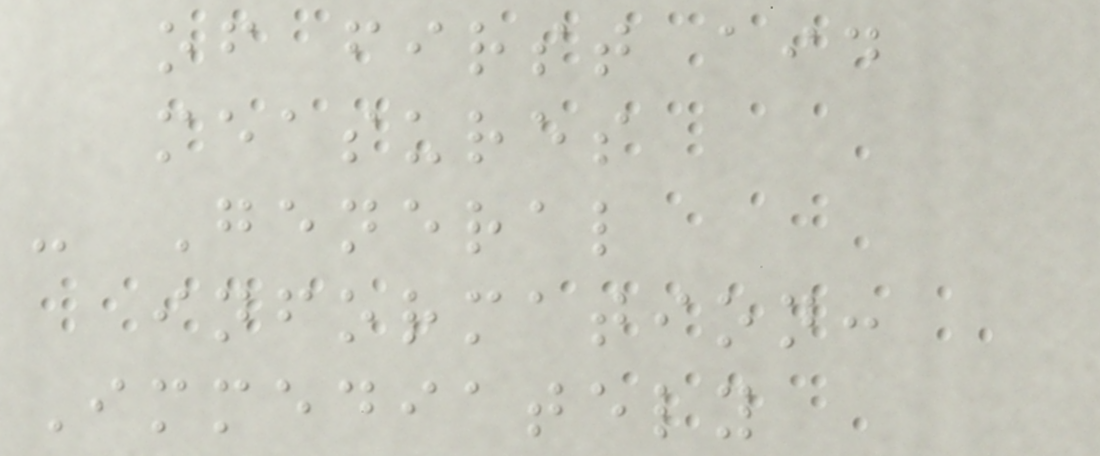of first aid
measures
- General
information:
Immediately
